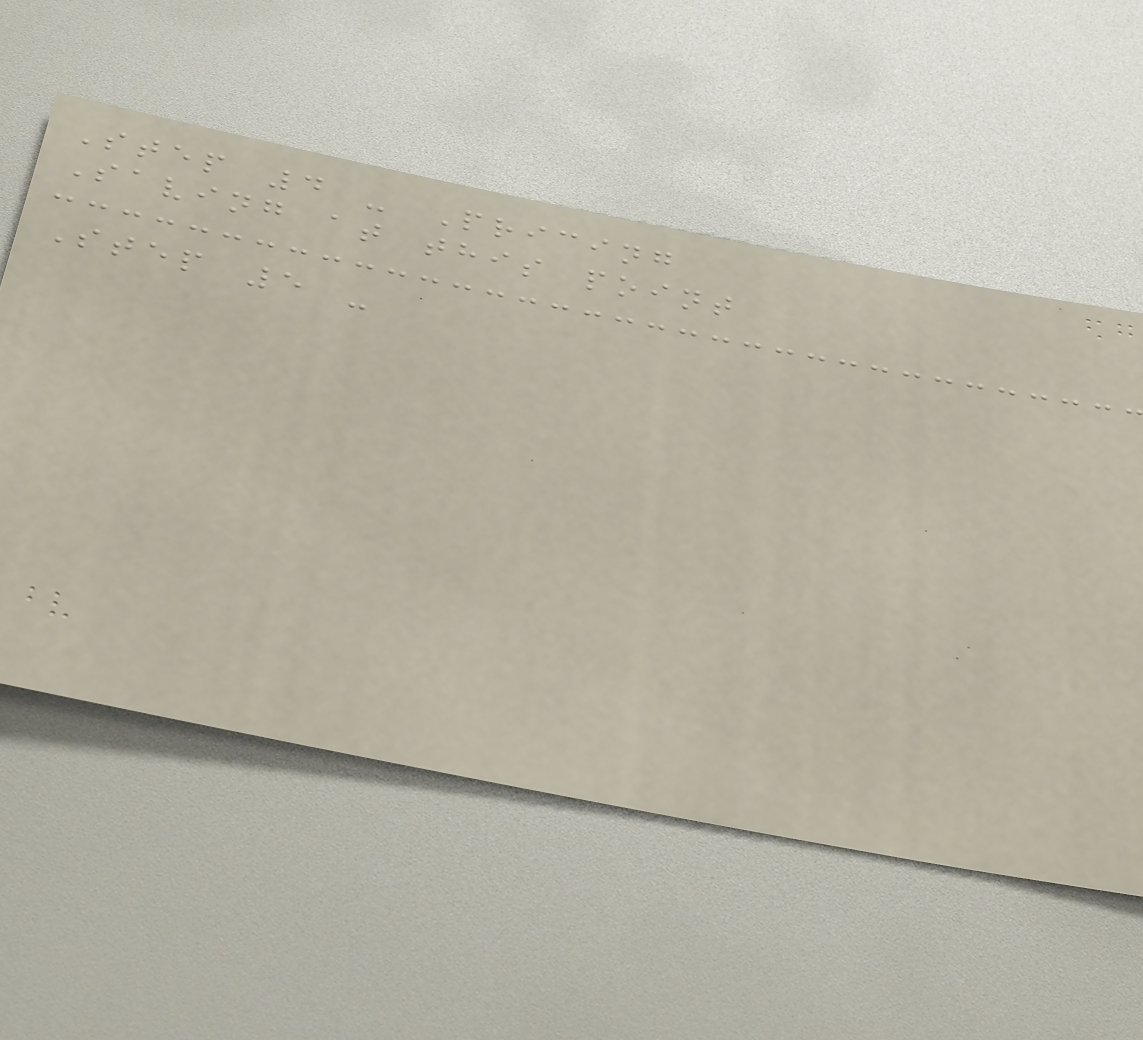Step 4 - Pricing
Saving at this point
Step 5 -
